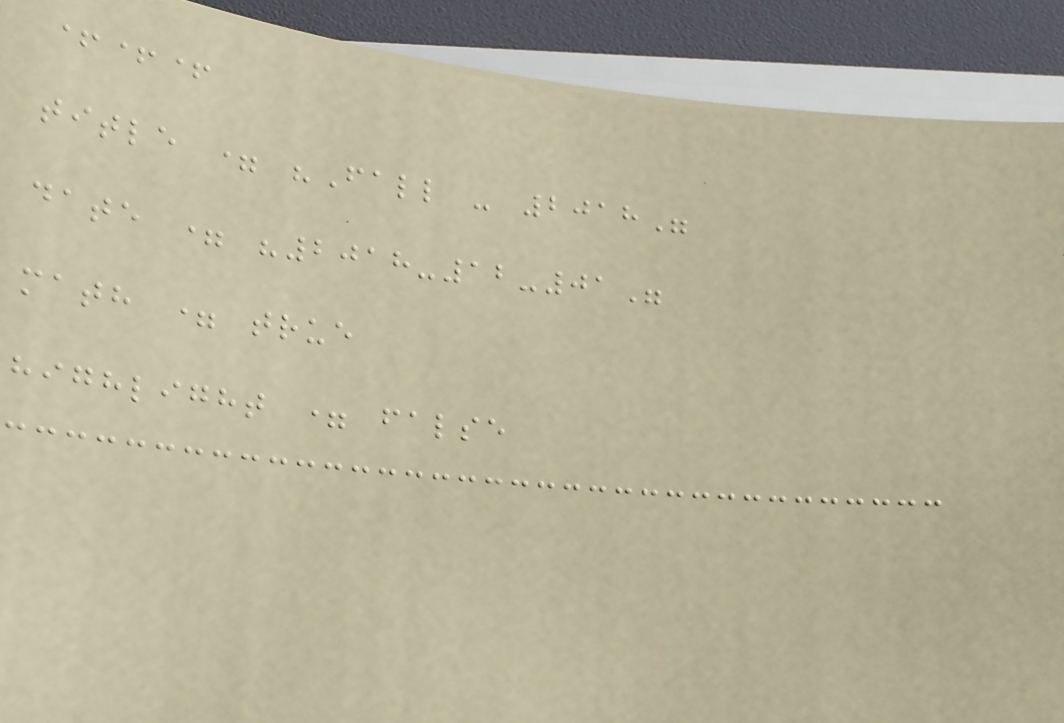+++
title = "Fall - 2018"
date = "2018-12-01"
math = true
highlight = false
